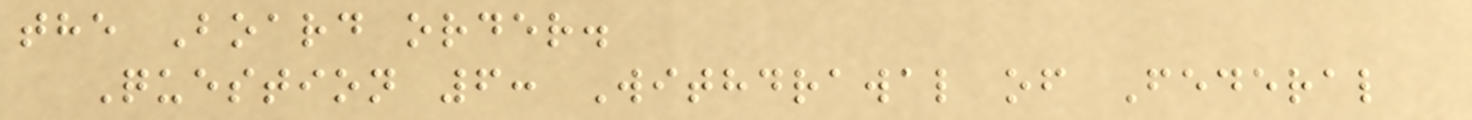the Board order.
Question 6: Withdrawal of Federal
